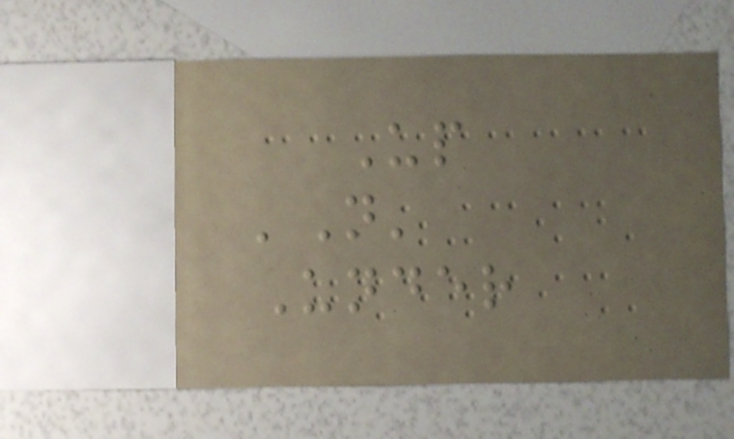Up
'N'
Under
